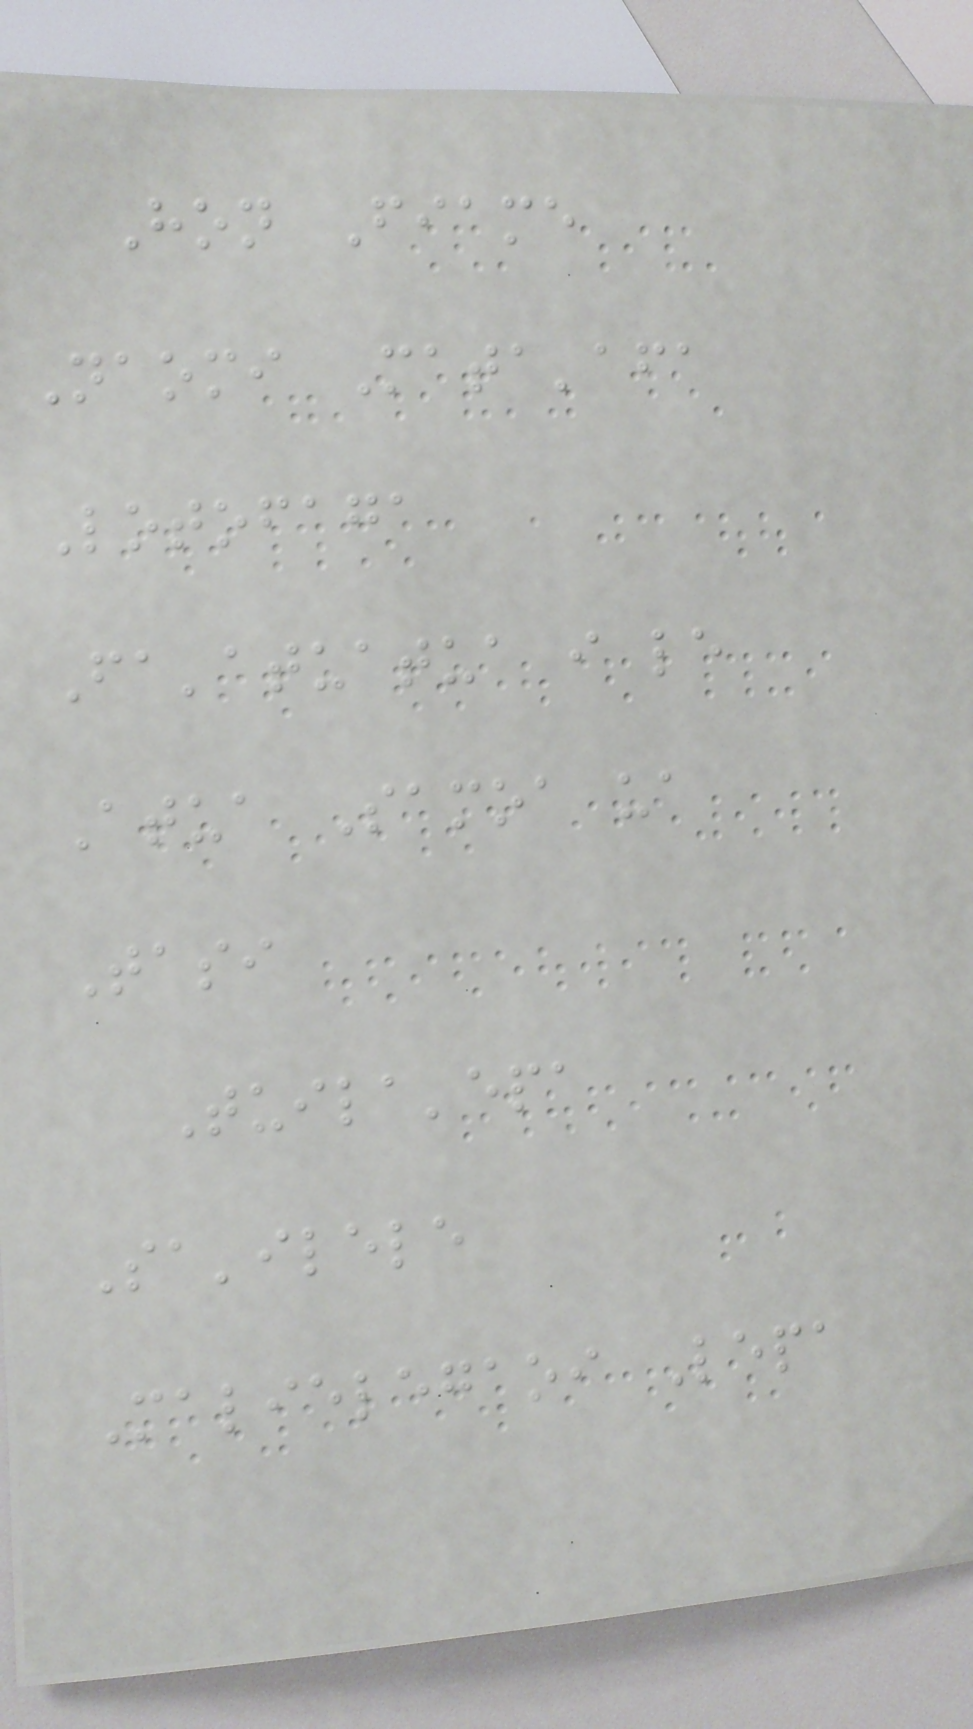Hon Fiame
Naomi Mata'afa
Lotofaga
Fa'atuatua i le
Atua Samoa ua
Tasi
Tuila'epa
Sa'ilele
Malielegaoi Lepa
